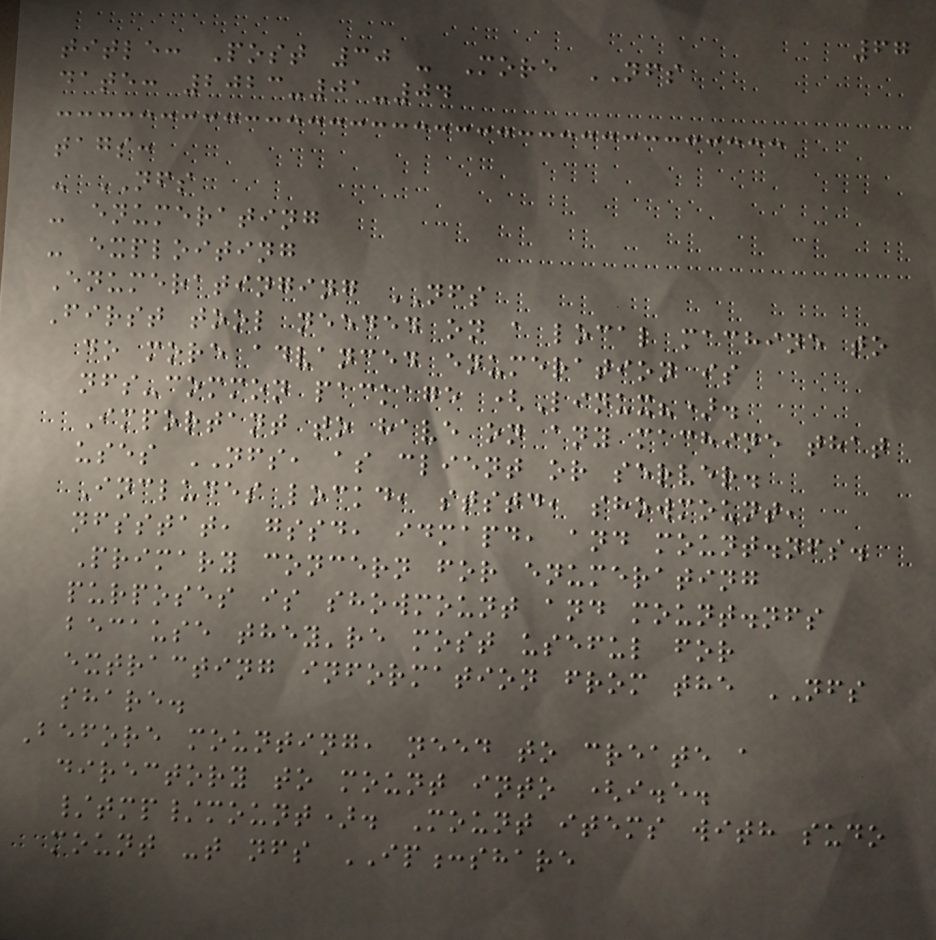67
title: Post 30 - More NFS
date: 2023-01-04
tags:
- NFS
- enumerating
- exploiting
Enumeratinging NFS
First tool needed on a local machine to
do more advanced enumeration is
nfs-common package (Linux?).
Important to have on any machine that
uses NFS, as client or server.
Includes lockd, ststd, showmount,
nfsstat, gssd, idmapd, and mount.nfs.
Primary concern for enumerating
purposes is showmount and mount.nfs
because they're most useful for
extracting information from the NFS
share.
Before mounting, need to create a
directory to mount into (i.e.
/tmp/mount). Mount items with sudo
mount -t nfs IP:share
